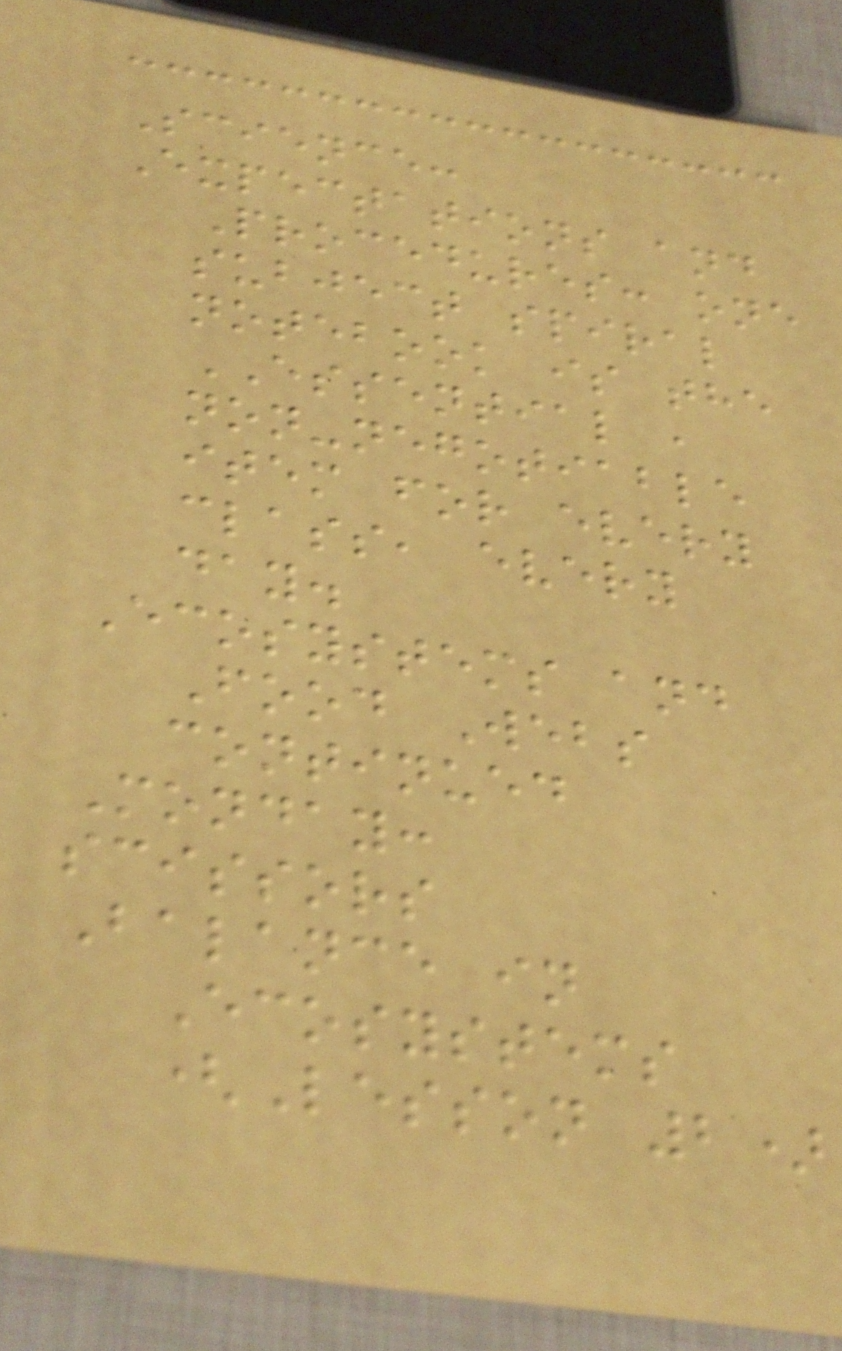Science:
Expectations and
Procedures: one
subject spiral
notebook is the
ESSENTIAL ,
non-negotiable
item for every
class, every
day.
Ecosystems and
Food Webs
continued
Monday:
scissors
Balance in
Ecosystems
(Lesson 2)
